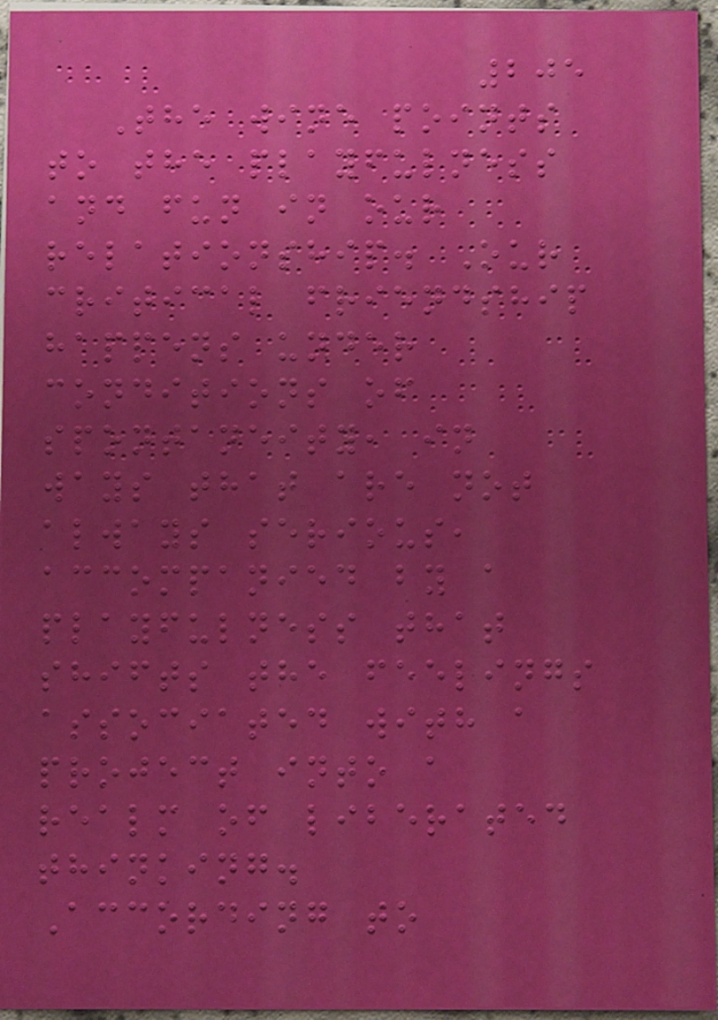205
The wine points
to the playfulness
and fun in our
relationship. Our
critical friendship
happens under
conditions of
spontaneity, in
ways that are not
always serious,
accompanied by a
playfulness that
shifts the feelings
associated with a
project into a
realm of liberated
thinking.
According to
